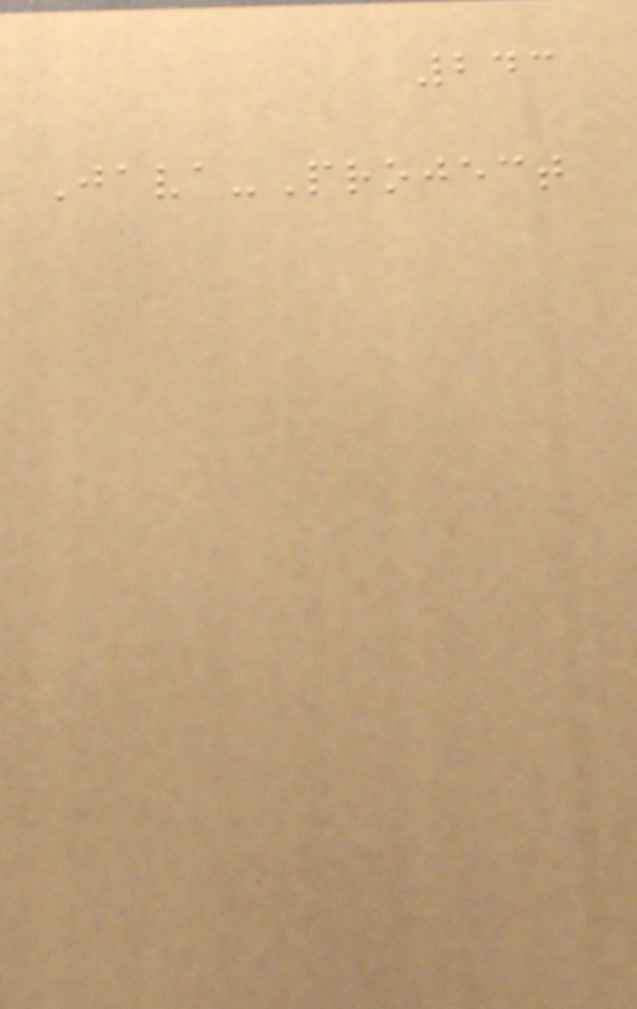243
Java-Project
